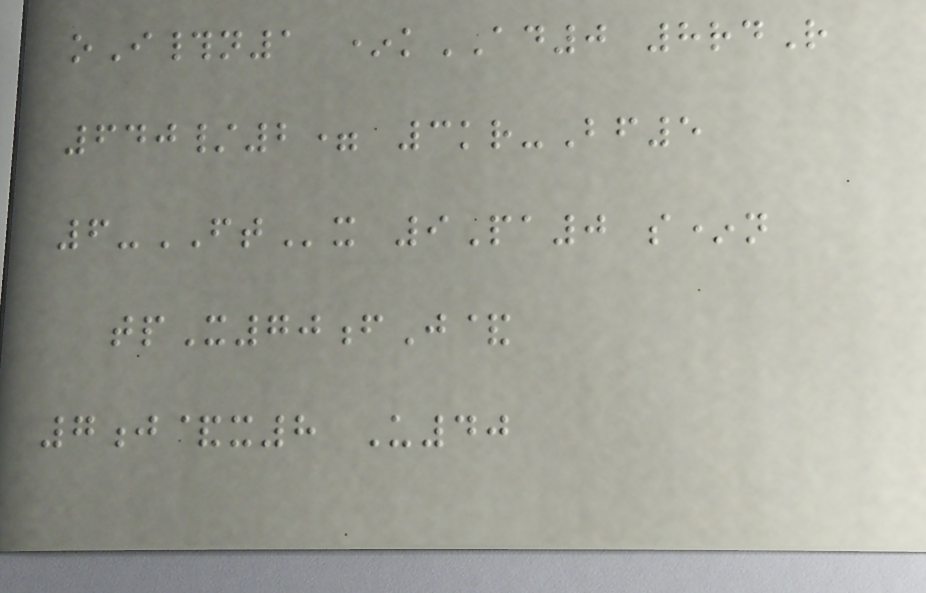oI#n1 *kAD0 8rdR
640/2= 3kr-Bf5
6-FTx 9Pa0 s*n
tpX70fJ&
7j&x8 U40
